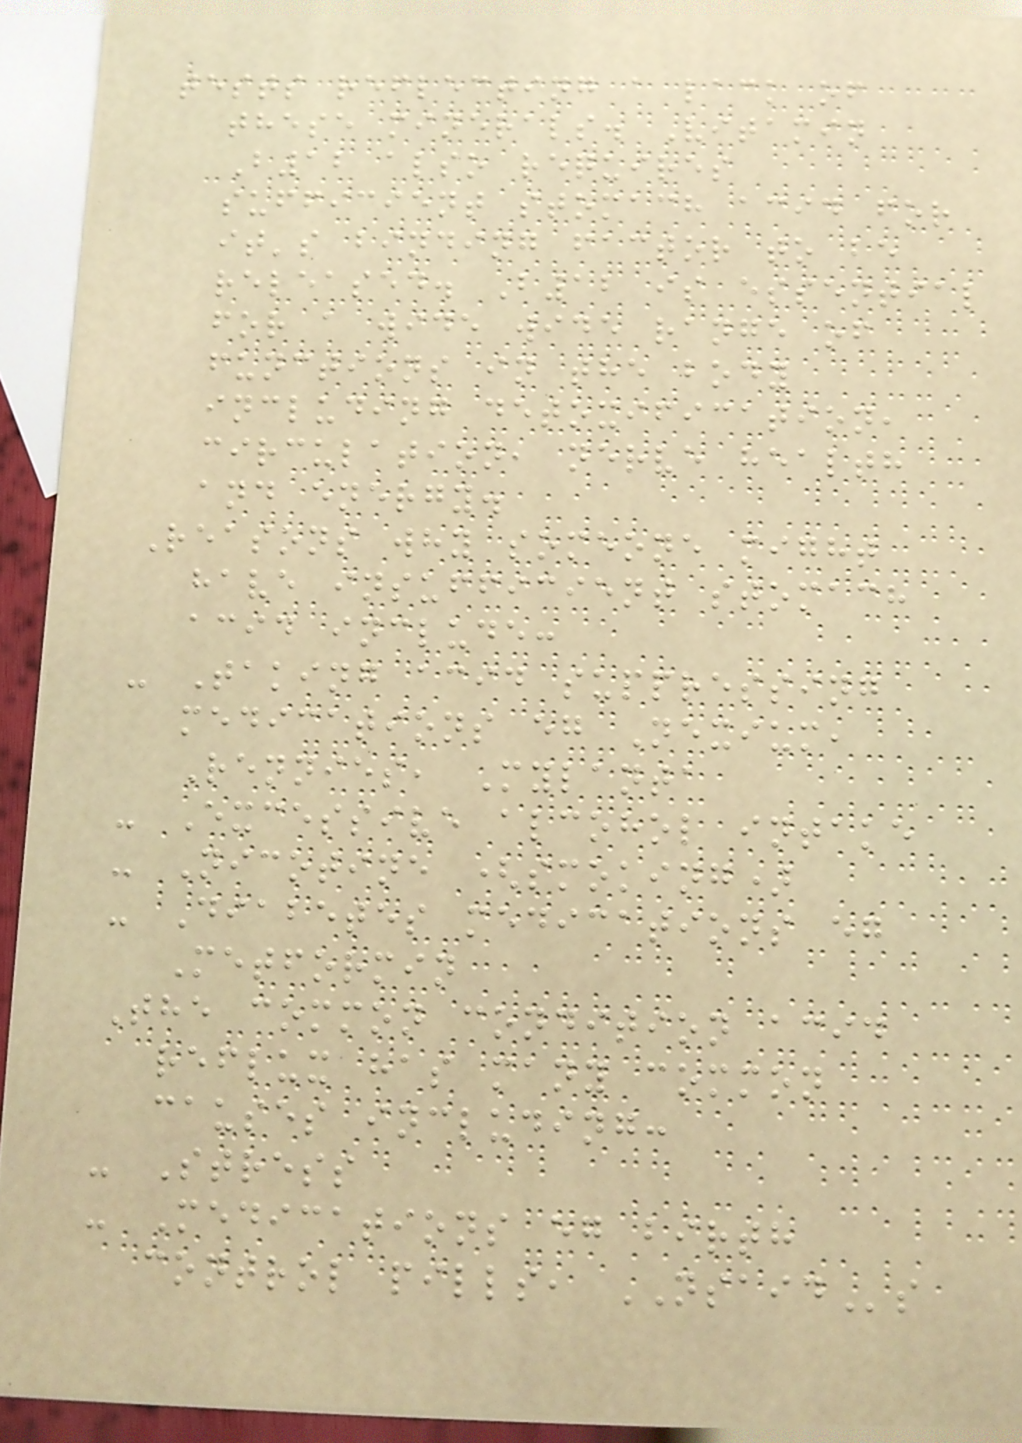tests reflecting a lack of
these minerals. Vitamin
B12 also requires
sufficient stomach acid for
it's binding factor to be
released. B12 is essential
for a wide wide range of
functions in the body
including detoxification,
circulation, nerve health
and energy.
Reasons why someone might
have insufficient stomach
acid include:
- Taking acid suppressing
medications eg Nexium,
Rennies, Mylanta
- Excessive alcohol intake
- Nicotine (smoking)
- Diabetes medications eg
Metformin
The common condition acid
reflux has many common
causes including:
- Stress
- Medications eg birth
control pills, NSAIDs
